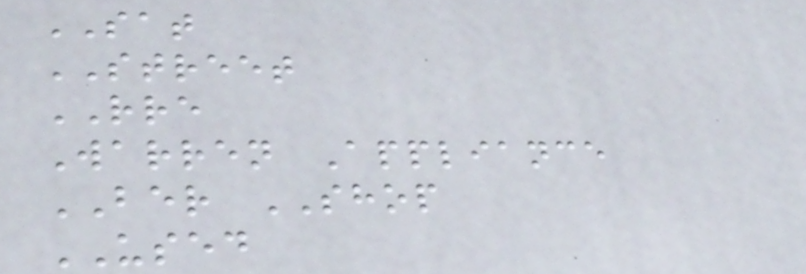SAT
STREET
RRE
Warren Appliance
BER SHOP
USED
